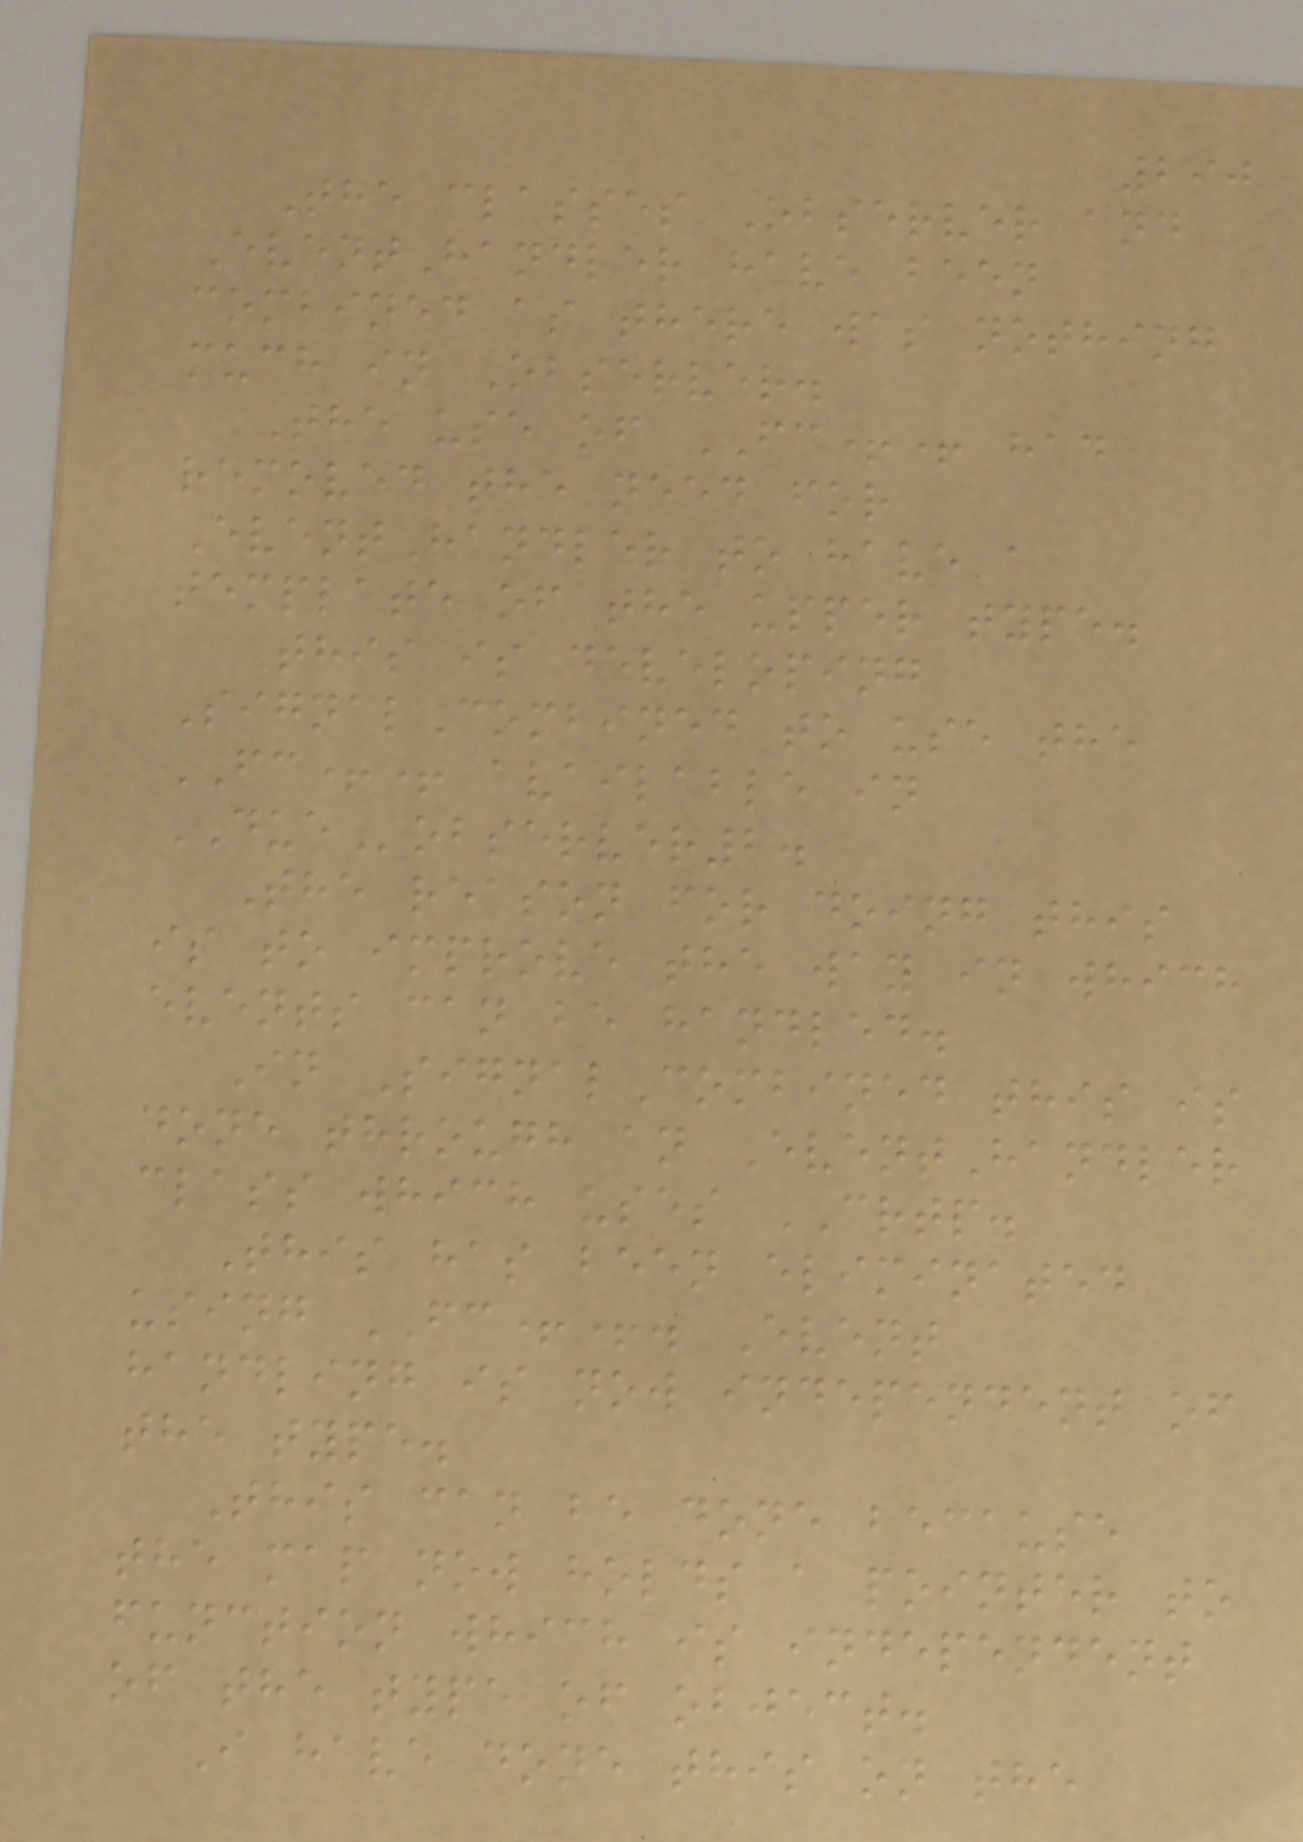290
The classes Observer and
EventHandler have been
combined as there was nothing
much in Observer.
The use of FC++ had
removed the need for
EventHandler to have a
template of the upper type.
This is developing
SignalCombined to use the
FC++ available in
DUEobserver2.
The reason for doing this
is to improve the way in which
events can be handled.
In SignalCombined this is
done through an EventHandler
class which uses CRTP.
This has been eliminated
using FC++. Event
handling is now independent of
the type.
This can be done because
the map now holds a pointer to
function which is independent
of the type of object.
I have done this on the
